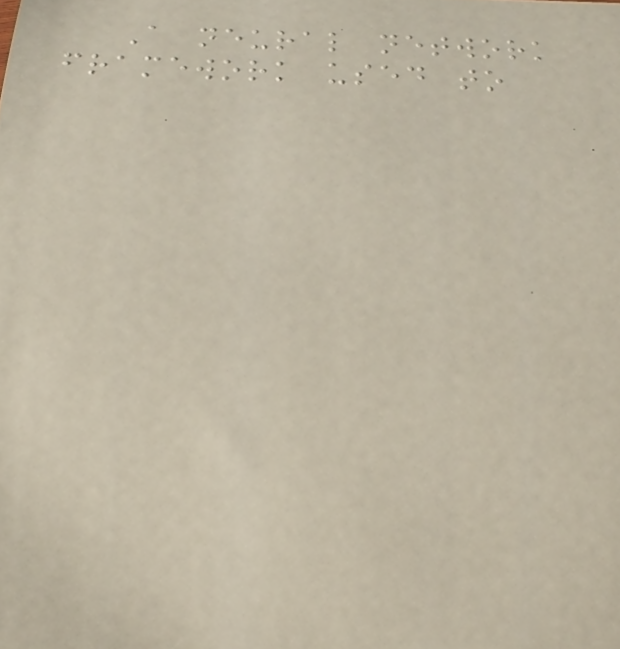A neural network
framework used to
